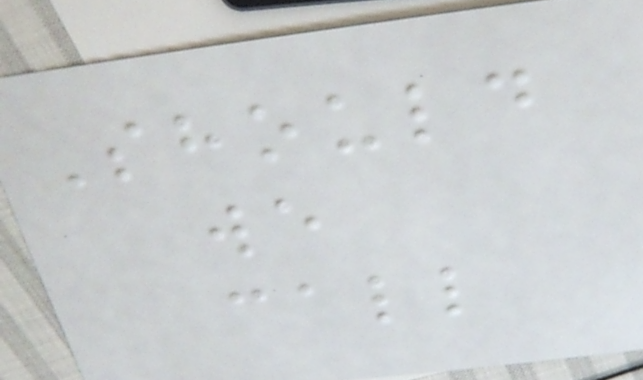Should
we
call
